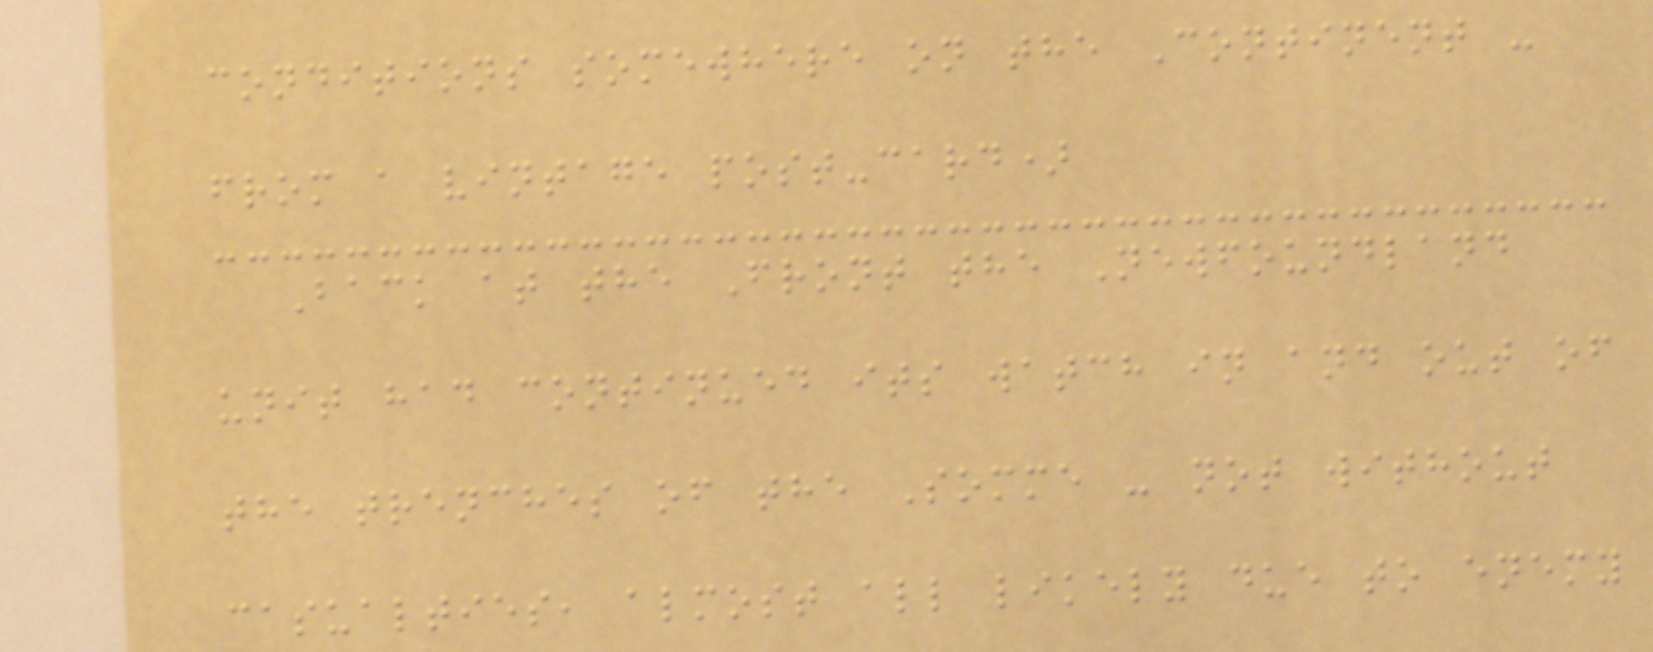conditions somewhere on the Continent -
from a vintage post-card)
Back at the Front the Newfoundland
unit had continued its watch in and out of
the trenches of the Somme - not without
casualties, almost all likely due to enemy
